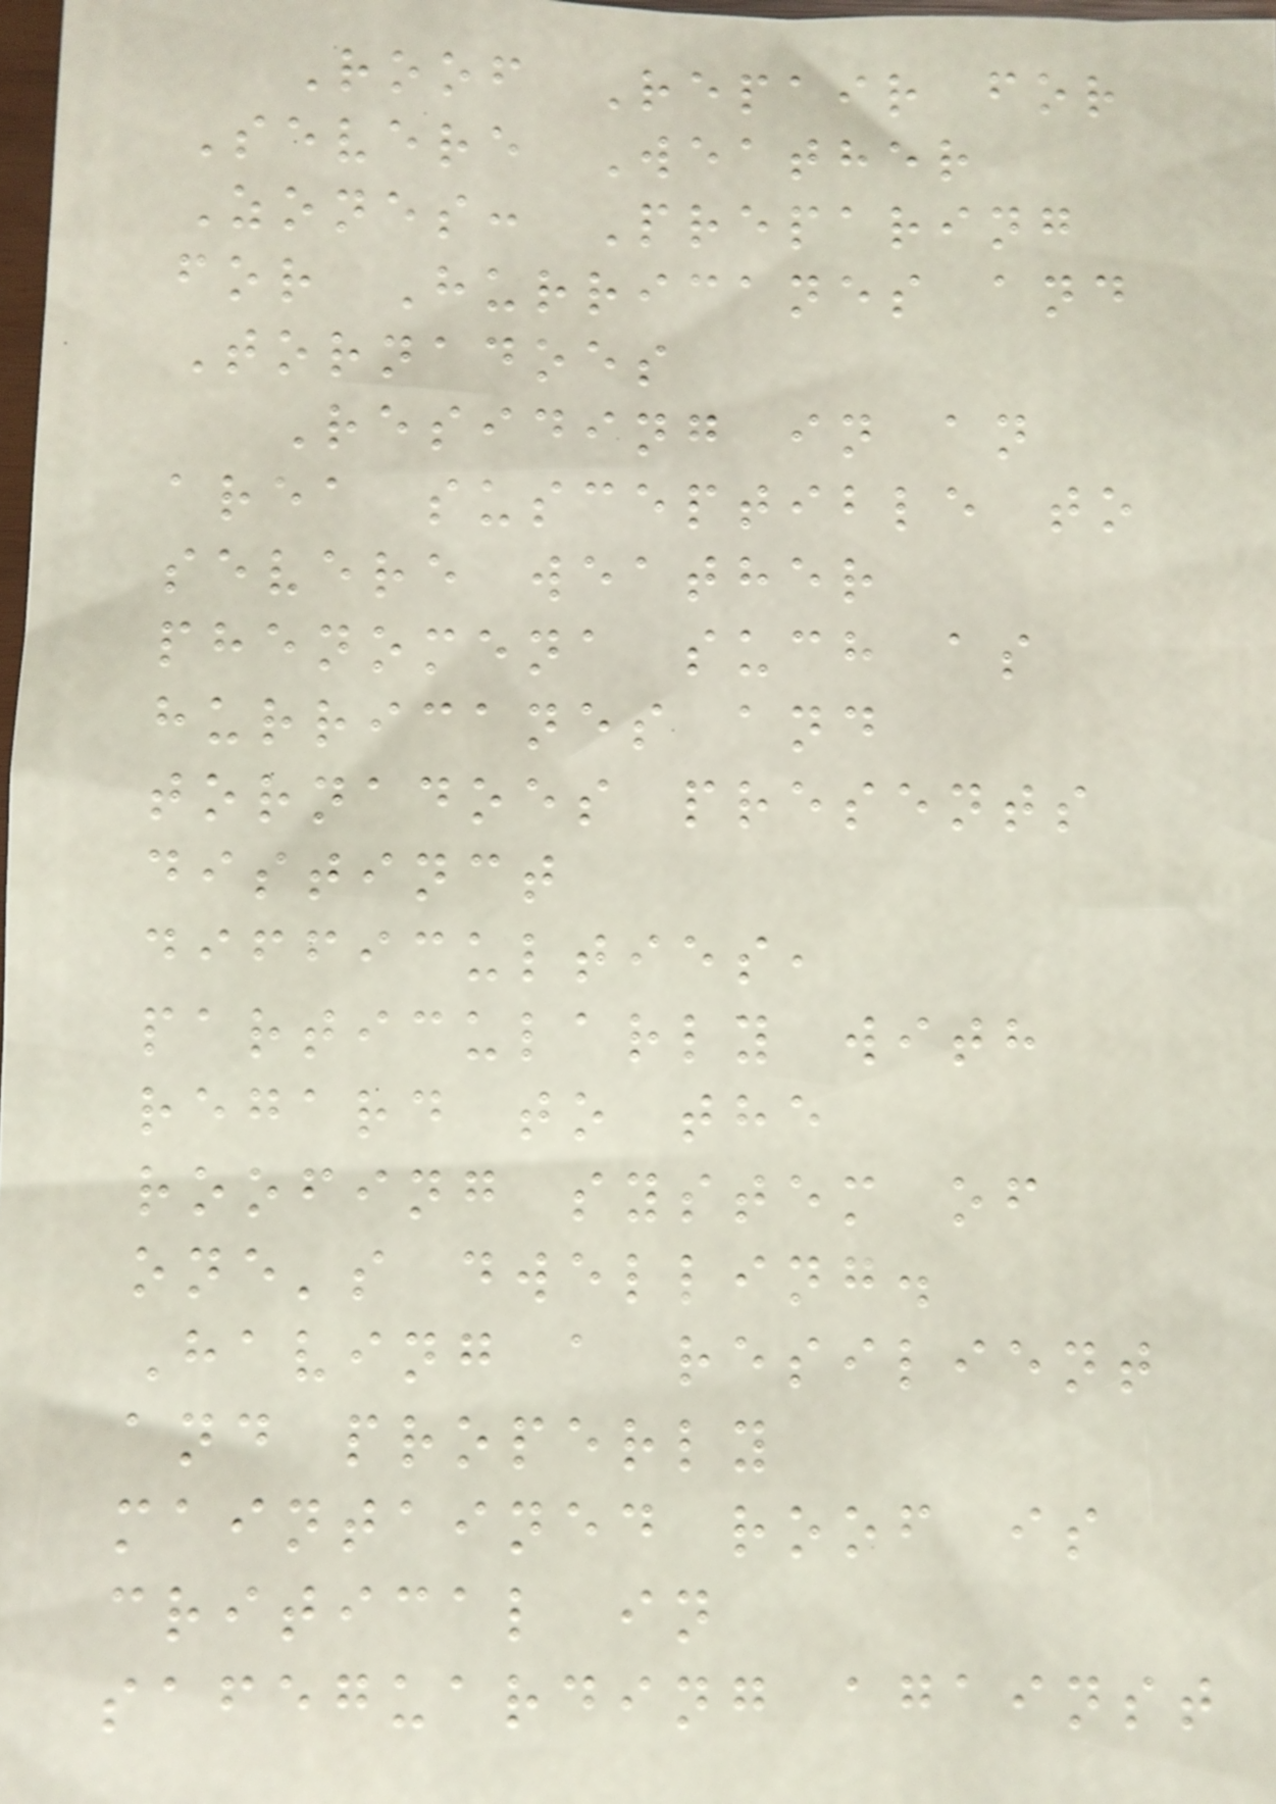Roof Repair for
Severe Weather
Zones: Preparing
for Hurricanes and
Tornadoes
Residing in an
area susceptible to
severe weather
phenomena such as
hurricanes and
tornadoes presents
distinct
difficulties,
particularly with
regard to the
roofing system of
one's dwelling.
Having a resilient
and properly
maintained roof is
critical in
safeguarding against
